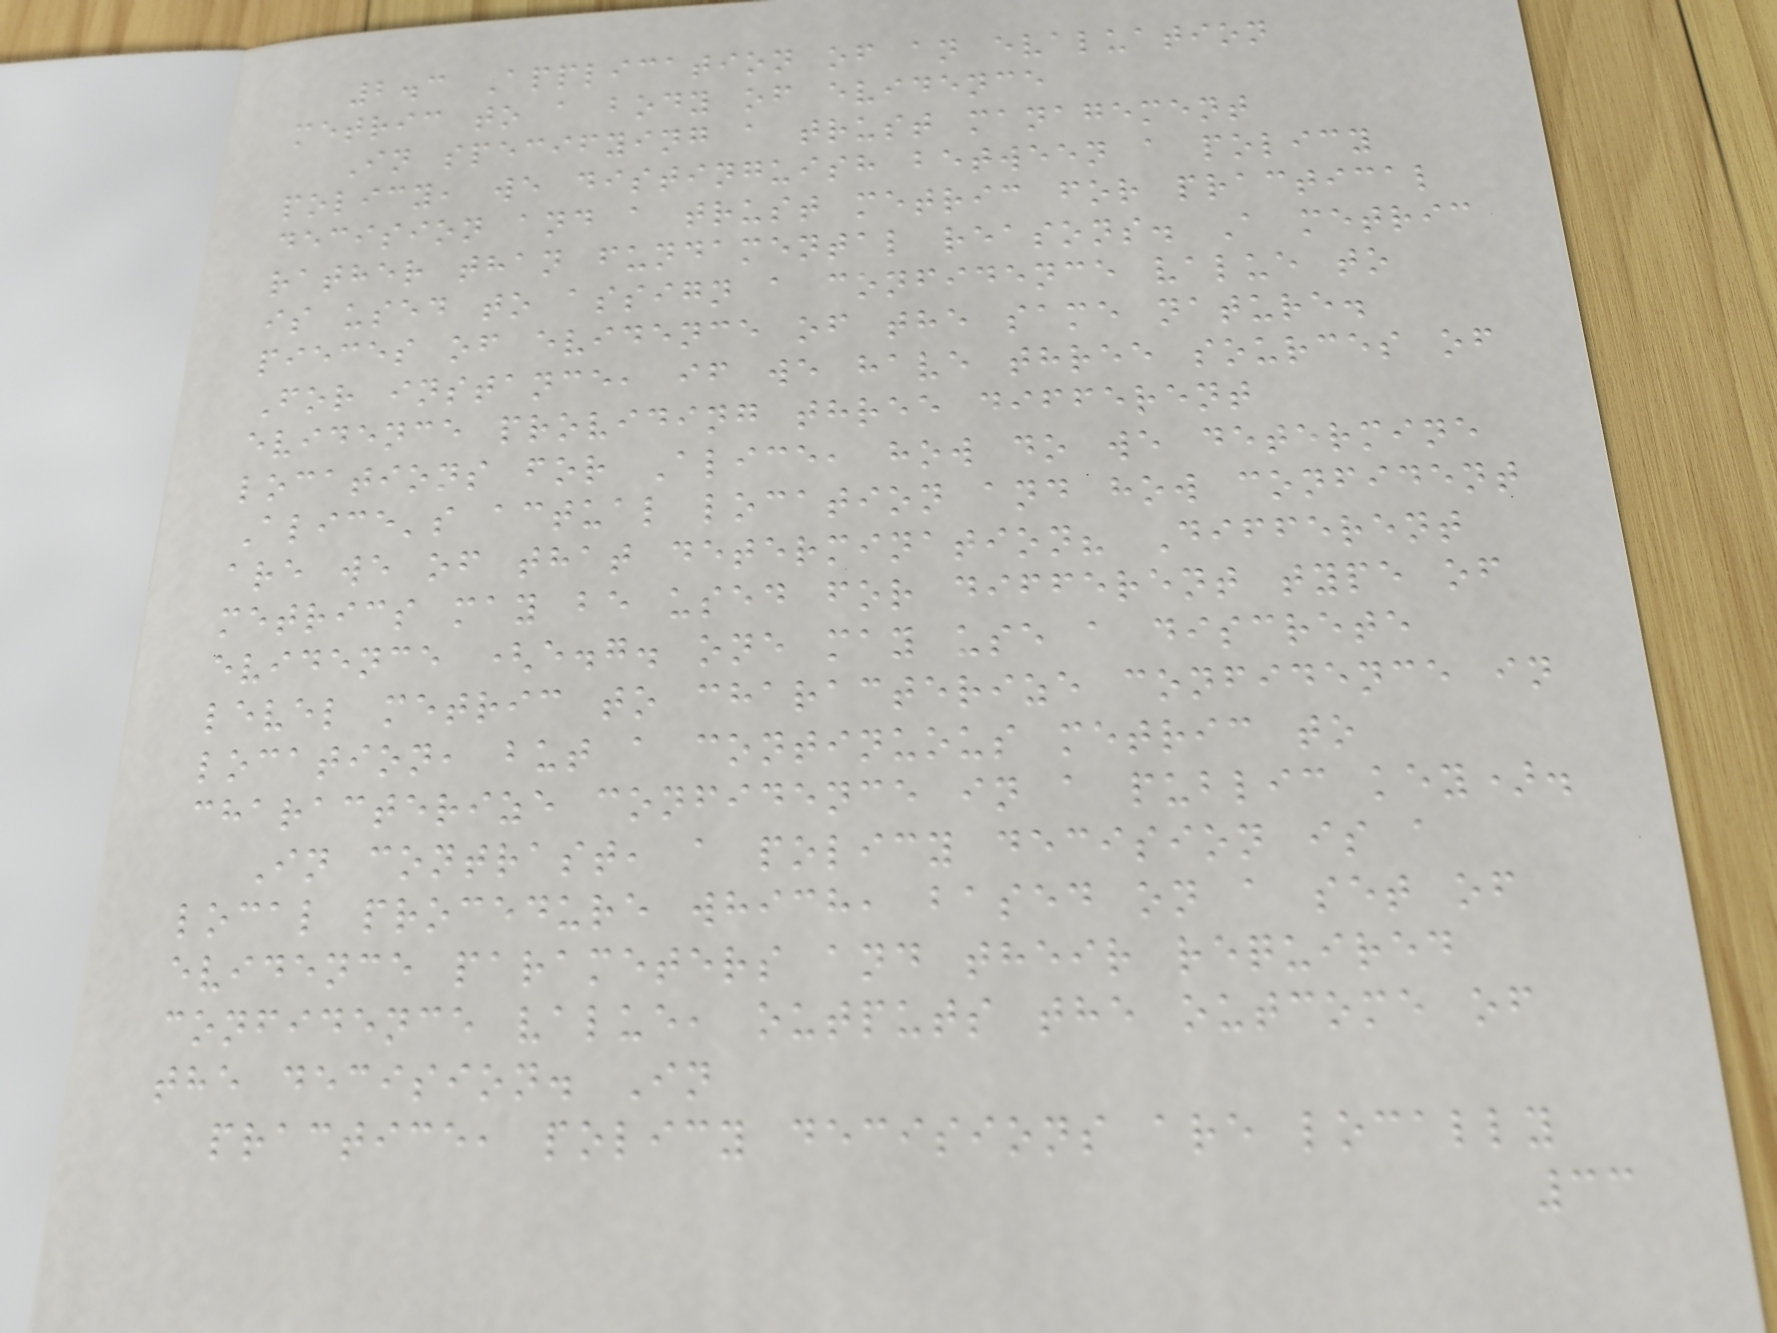2.3 Application of an evaluation
metric to a body of evidence
In specifying a trust management
policy, we distinguish between a policy
decision and a trust metric for practical
rather than fundamental reasons. A metric
is used to assign a confidence value to
pieces of evidence of the same nature.
For instance, if we have three sources of
evidence providing three different
locations for Alice, how do we determine
Alice's actual location and how confident
are we of that determination? Different
metrics may be used for different type of
evidence (e.g. one may use a discrete
level metric to characterize confidence in
location, but a continuous metric to
characterize confidence in a public key).
In contrast, a policy decision is a
local procedure which, based on a set of
evidence parameters and their required
confidence value, outputs the outcome of
the decision. In
practice, policy decisions are locally
33
